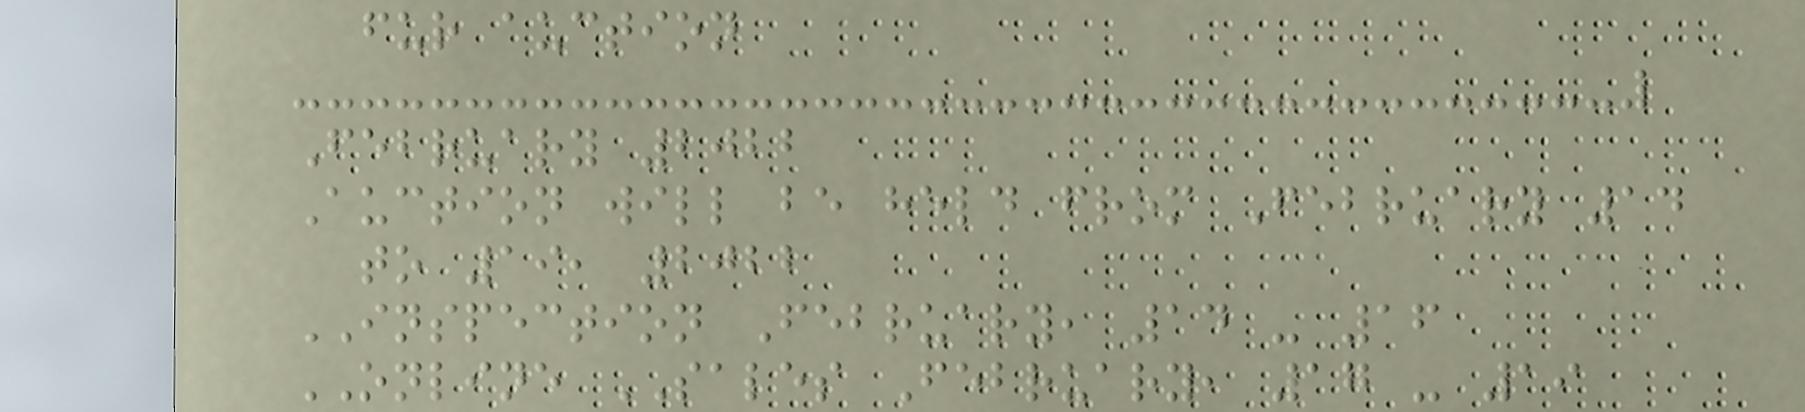fur auction
February 2022
Auction will be held from February 14
to 19, 2022
INSPECTION February, 14 - 16
ONLINE SALES February, 17 - 19
